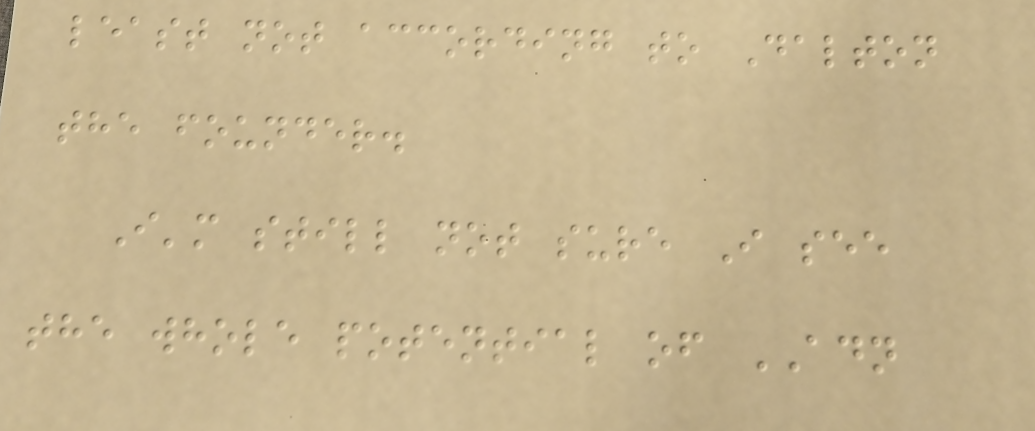least not according to Dalton
the founder.
I'm still not sure I see
the whole potential of ADN
